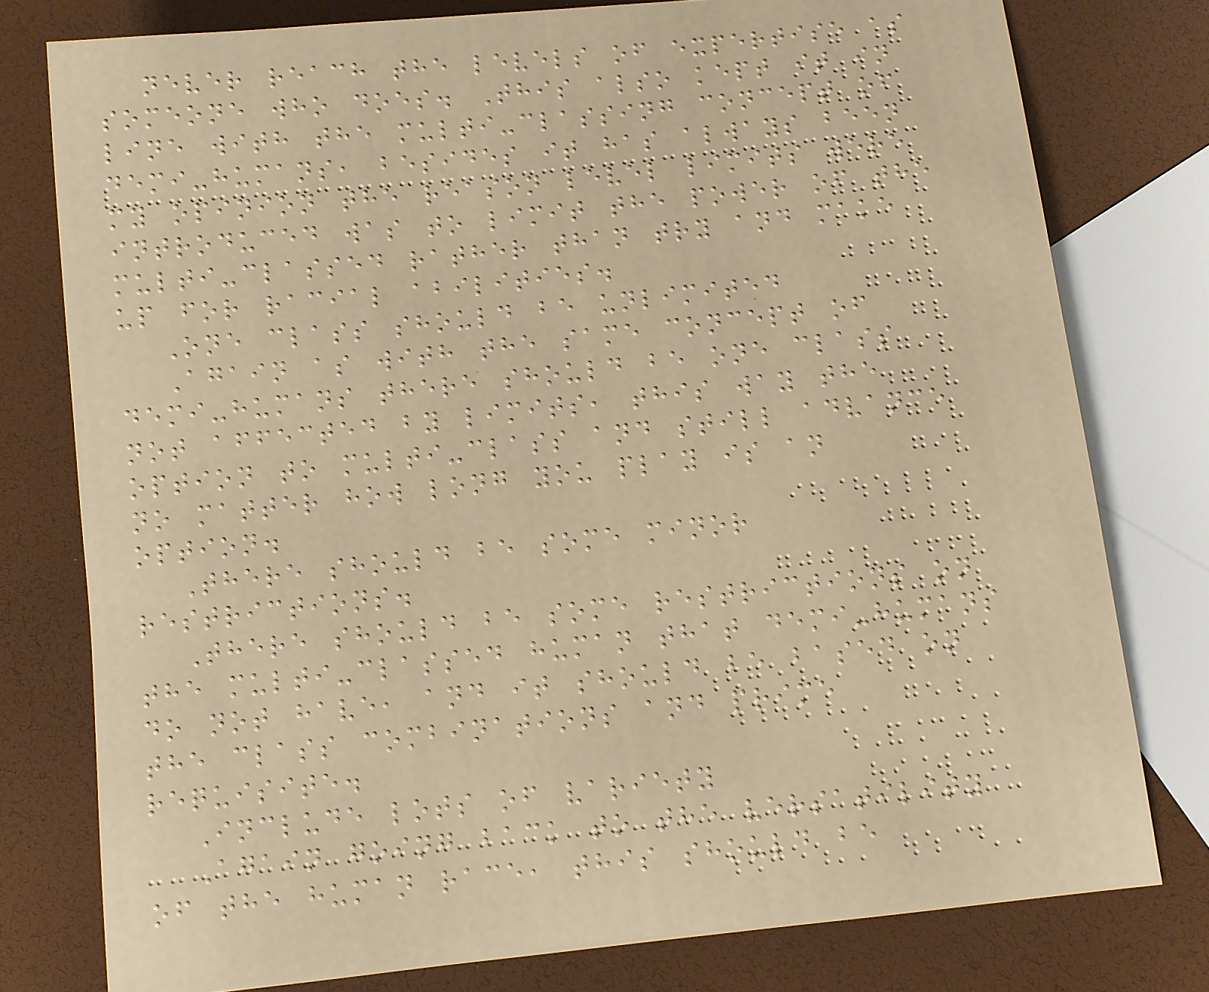never reach the levels of expertise as
someone who does. This also kept it in
line with the multi-classing concept of
demi-humans, besides it has always been
my opinion the reason level limits were
introduced was to limit the power of the
multi-classed rather than try and make
up for racial abilities.
One class should be unlimited
Again as with the same concept of
demi-humans there should be one class
not affected by limits, this way the
option to multi-class and still advance
no matter how long you play is an
option.
There should be some minor
restrictions.
There should be some restrictions on
the multi-classed human that demi-humans
do not have, and it should be based on
the class combinations and prime
requisite.
Include lots of variety
Again going back to the versatility
of the human race, this should be
